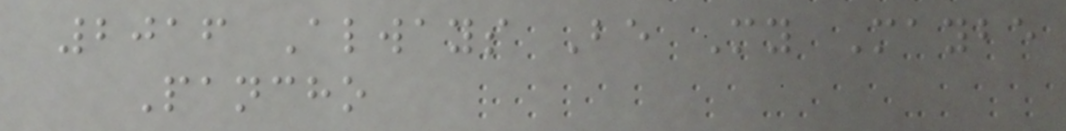2016 Always Be My Maybe
Pancho
